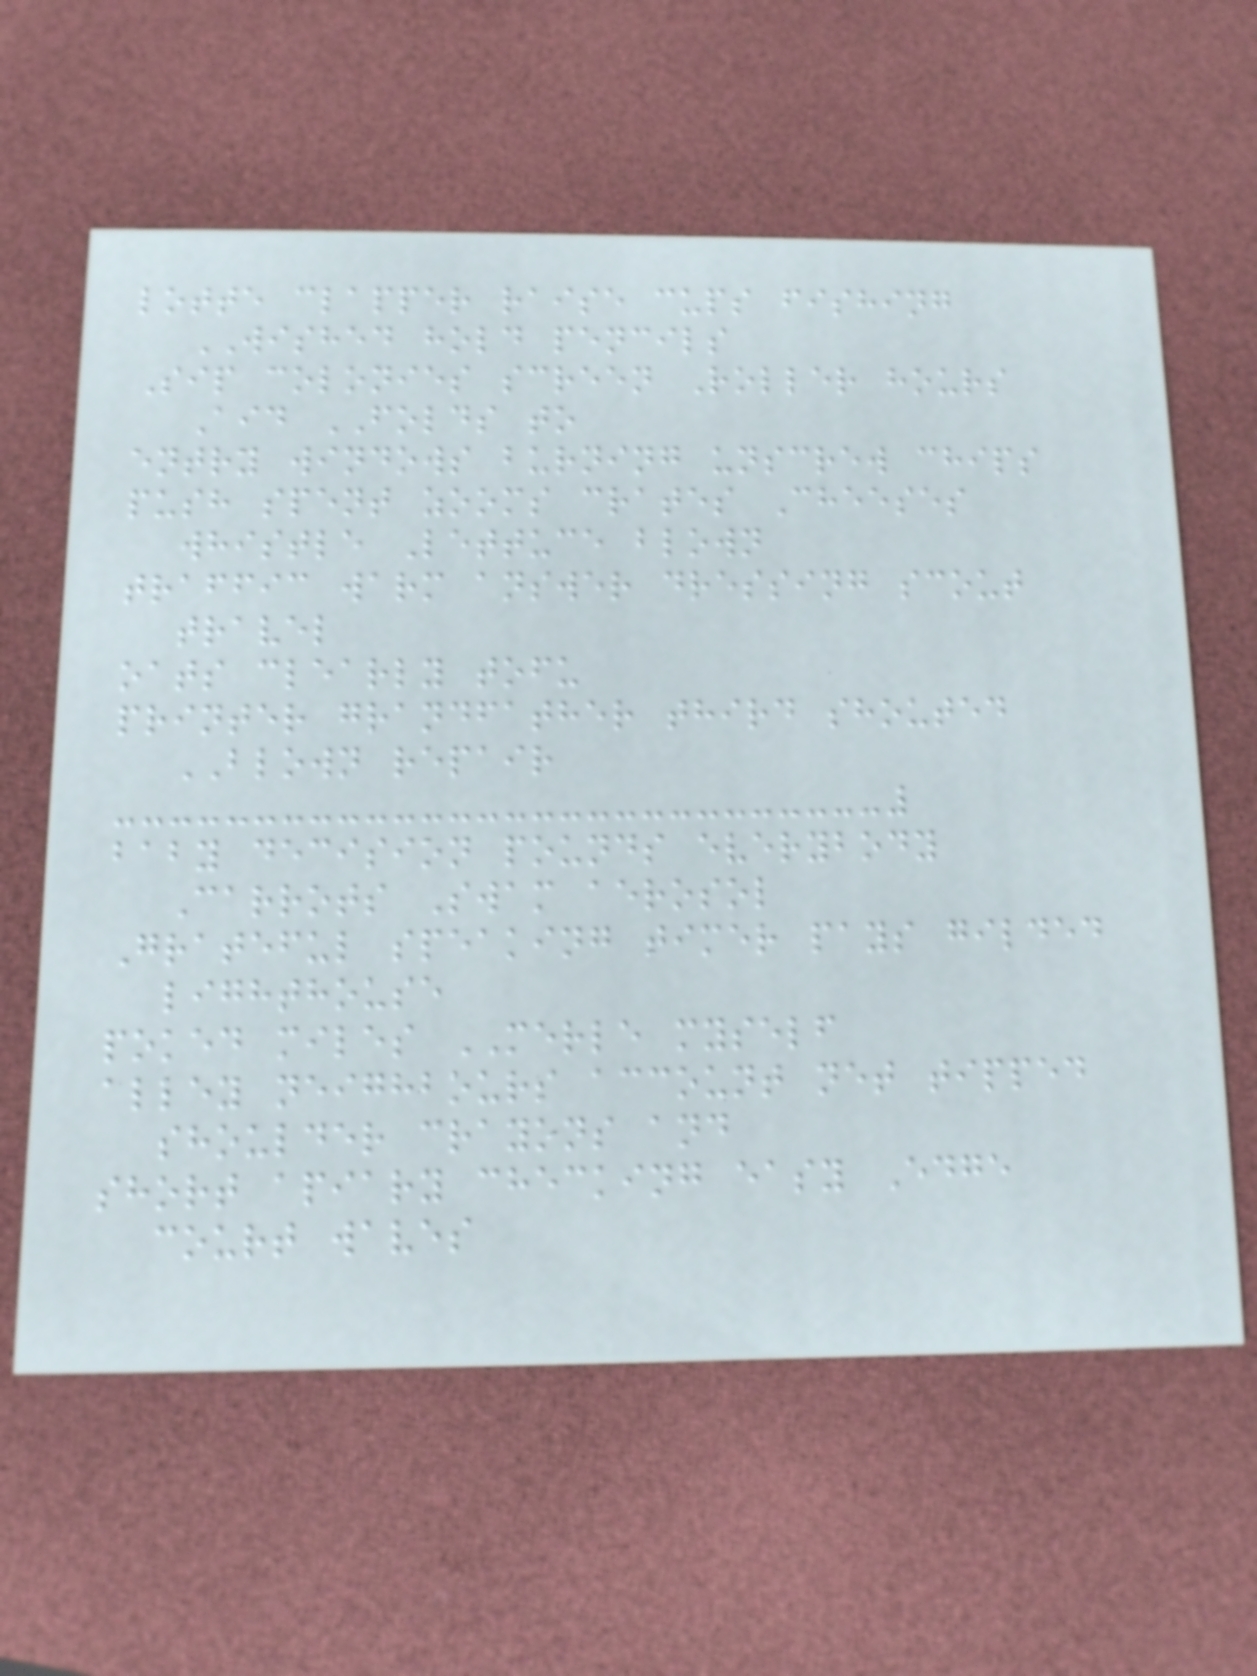lotte clapper raise cups fishing
WISHED hold pencils
Sip colonies screen Roller hours
Aid FOLDS to
entry windows burning unscrew chips
push spent zooms crates Cheeses
whistle Lettuce blown
traffic warm answer dressing scout
travel
oats clearly tofu
printer grandfather third shouted
BLOWN repair
baby decision pounds everybody
Carrots Swam aerosol
Grateful speaking timer pays gilded
lighthouse
poked miles MERLE myself
alley neighbours account net tipped
shoulder crayons and
short apiary checking easy Edge
court waves
